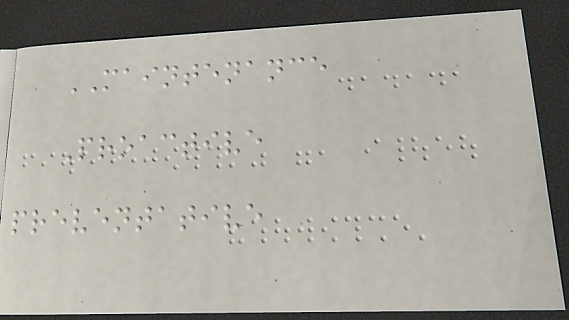MAINTENANCE
Proactive
preventative
